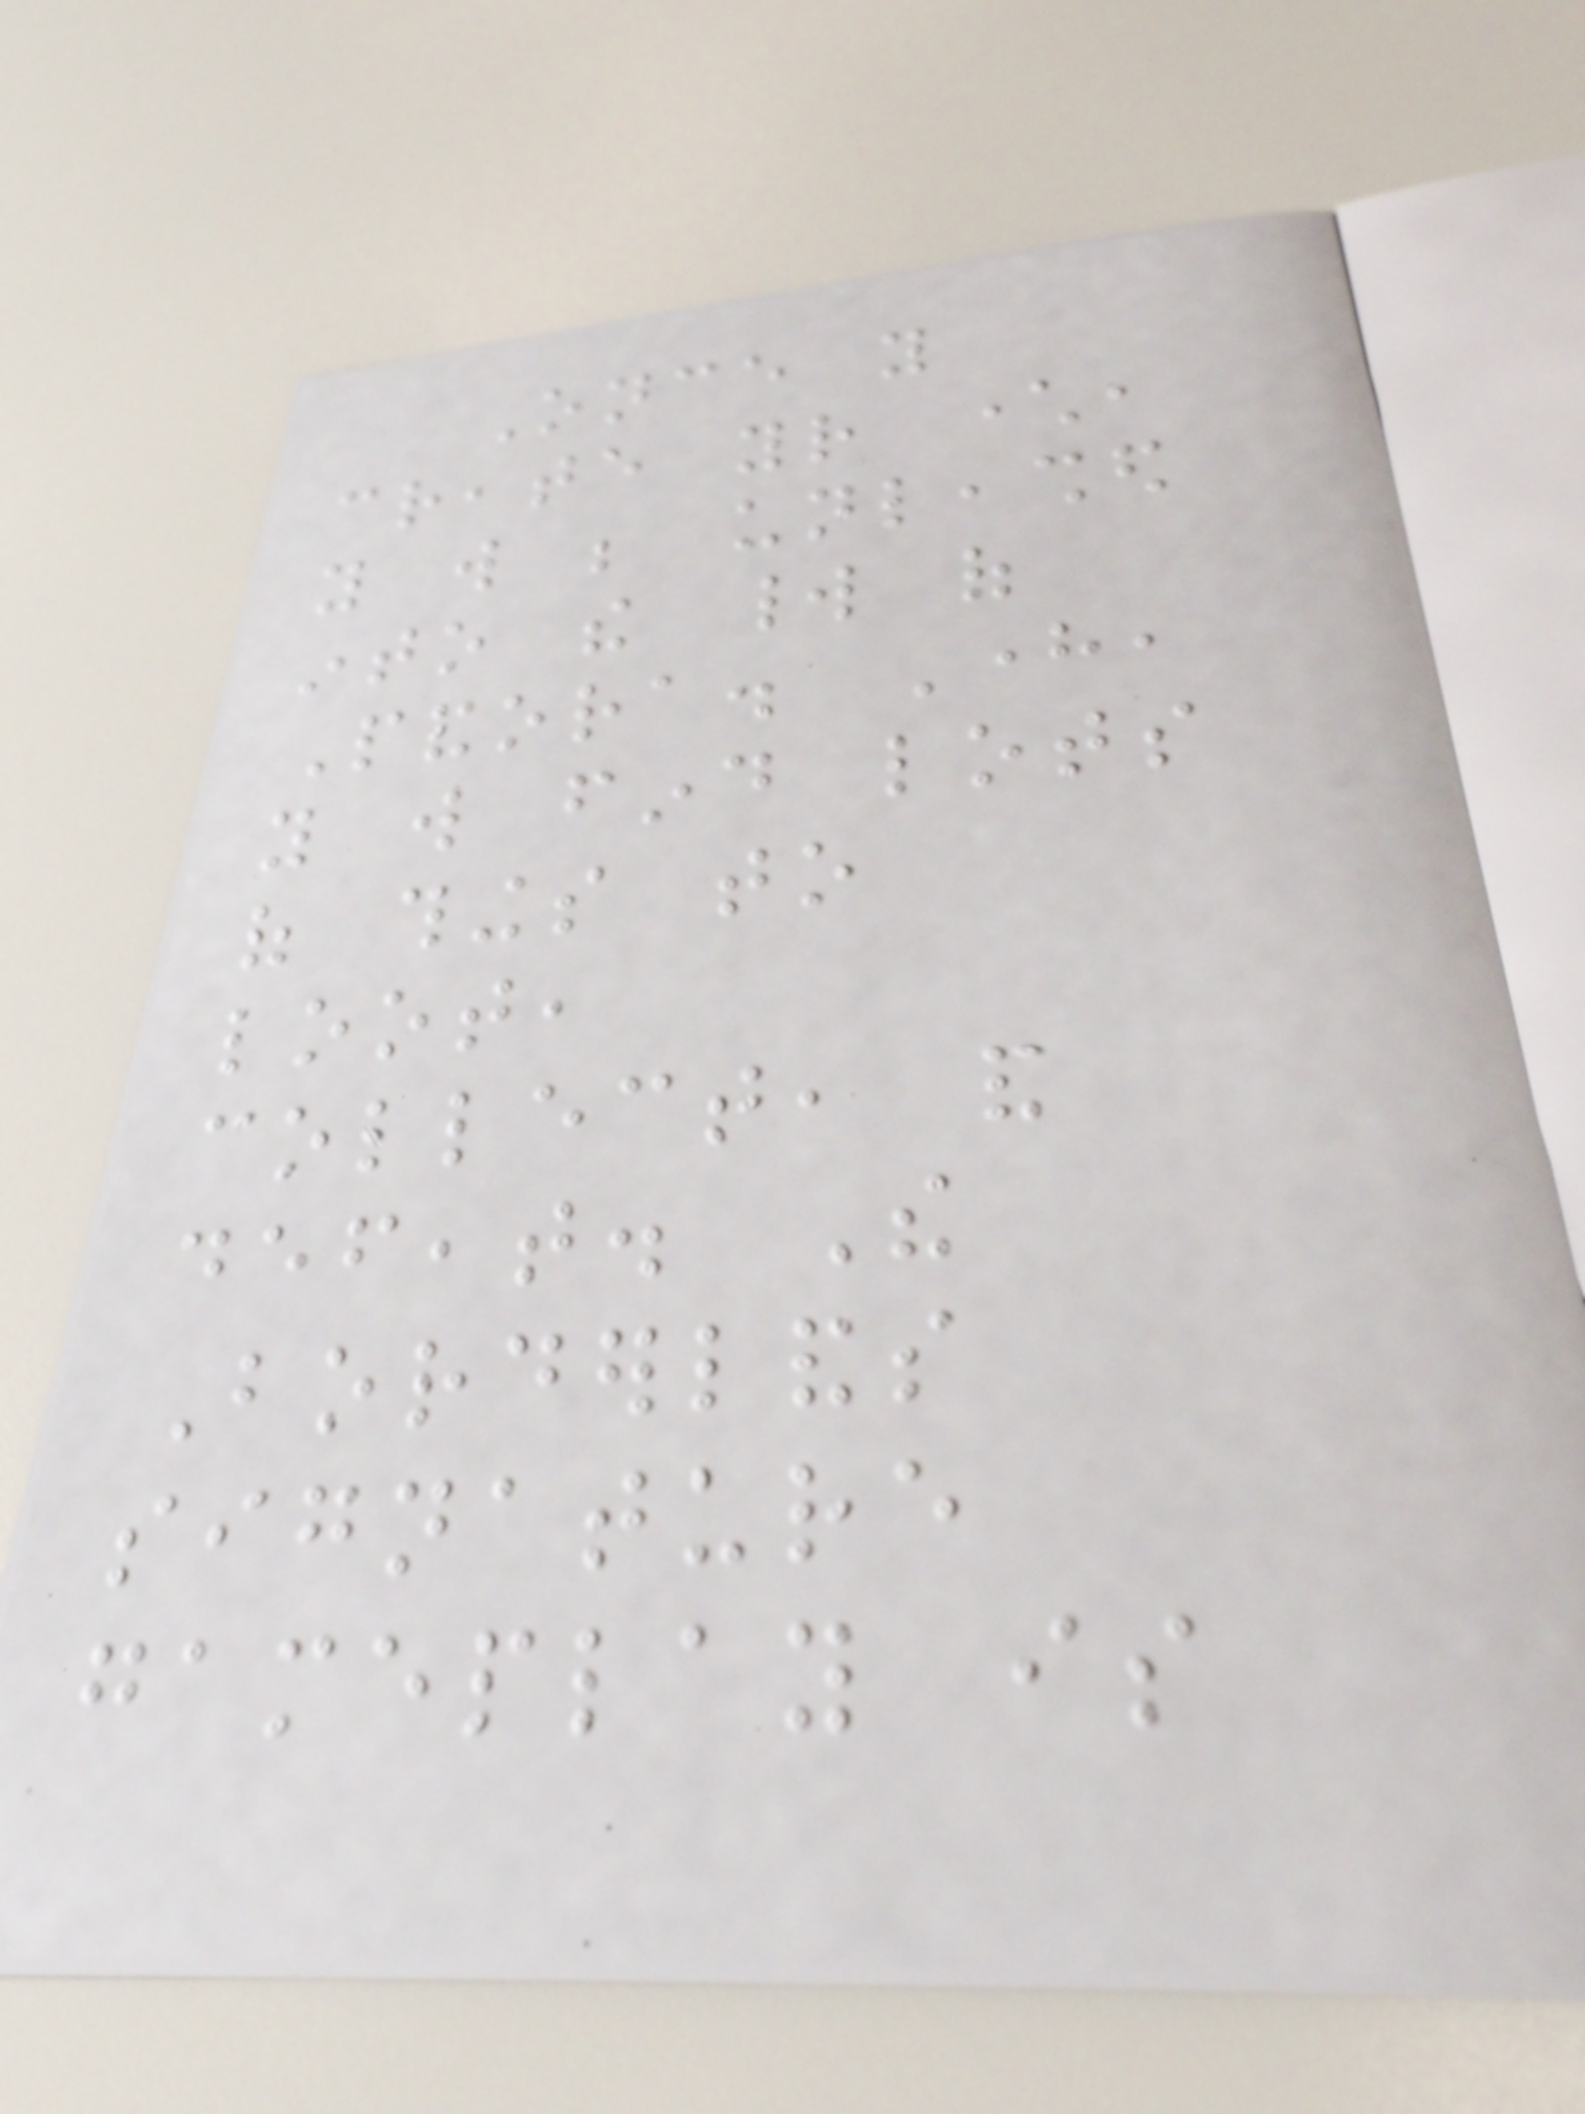Once you
create your character,
you will be unleashed
into the world of
Pandora. Here,
you will find lots
of things to
loot,
collect, and
defeat. The
Borderlands
signature
gameplay is
